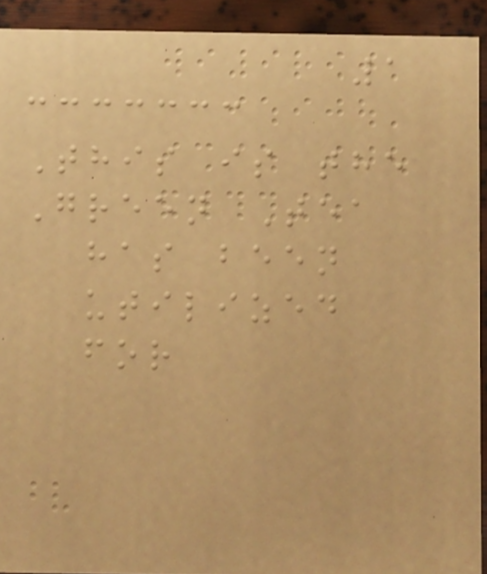1
This is the
Green Tea
has been
utilized
for
